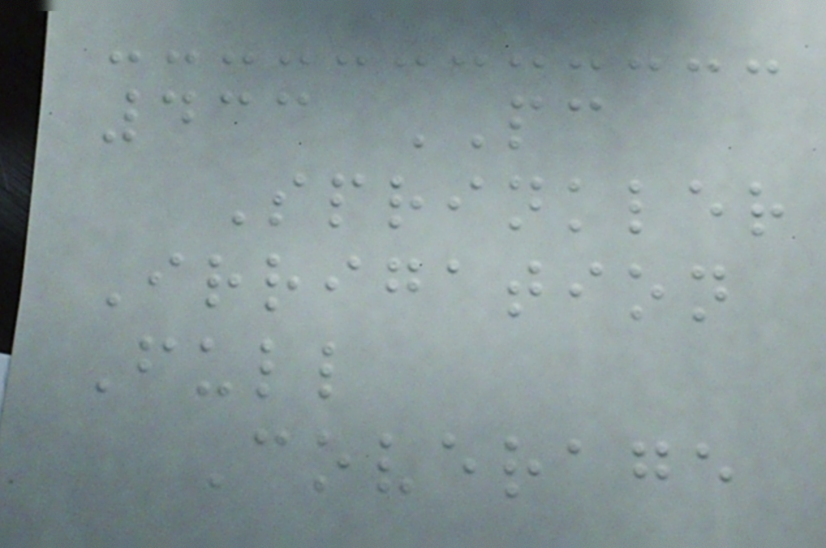433 PC
Sprinkler
Irrigation
Full
Coverage
